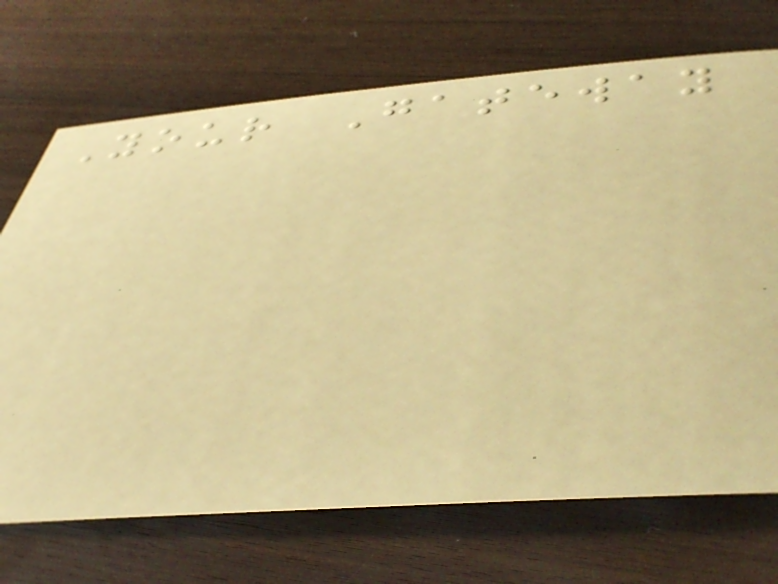Your Gateway
